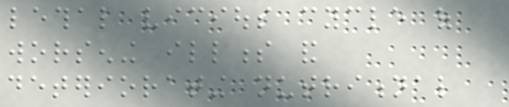lethal vicious cycle of
worsening illness and
deteriorating nutritional
